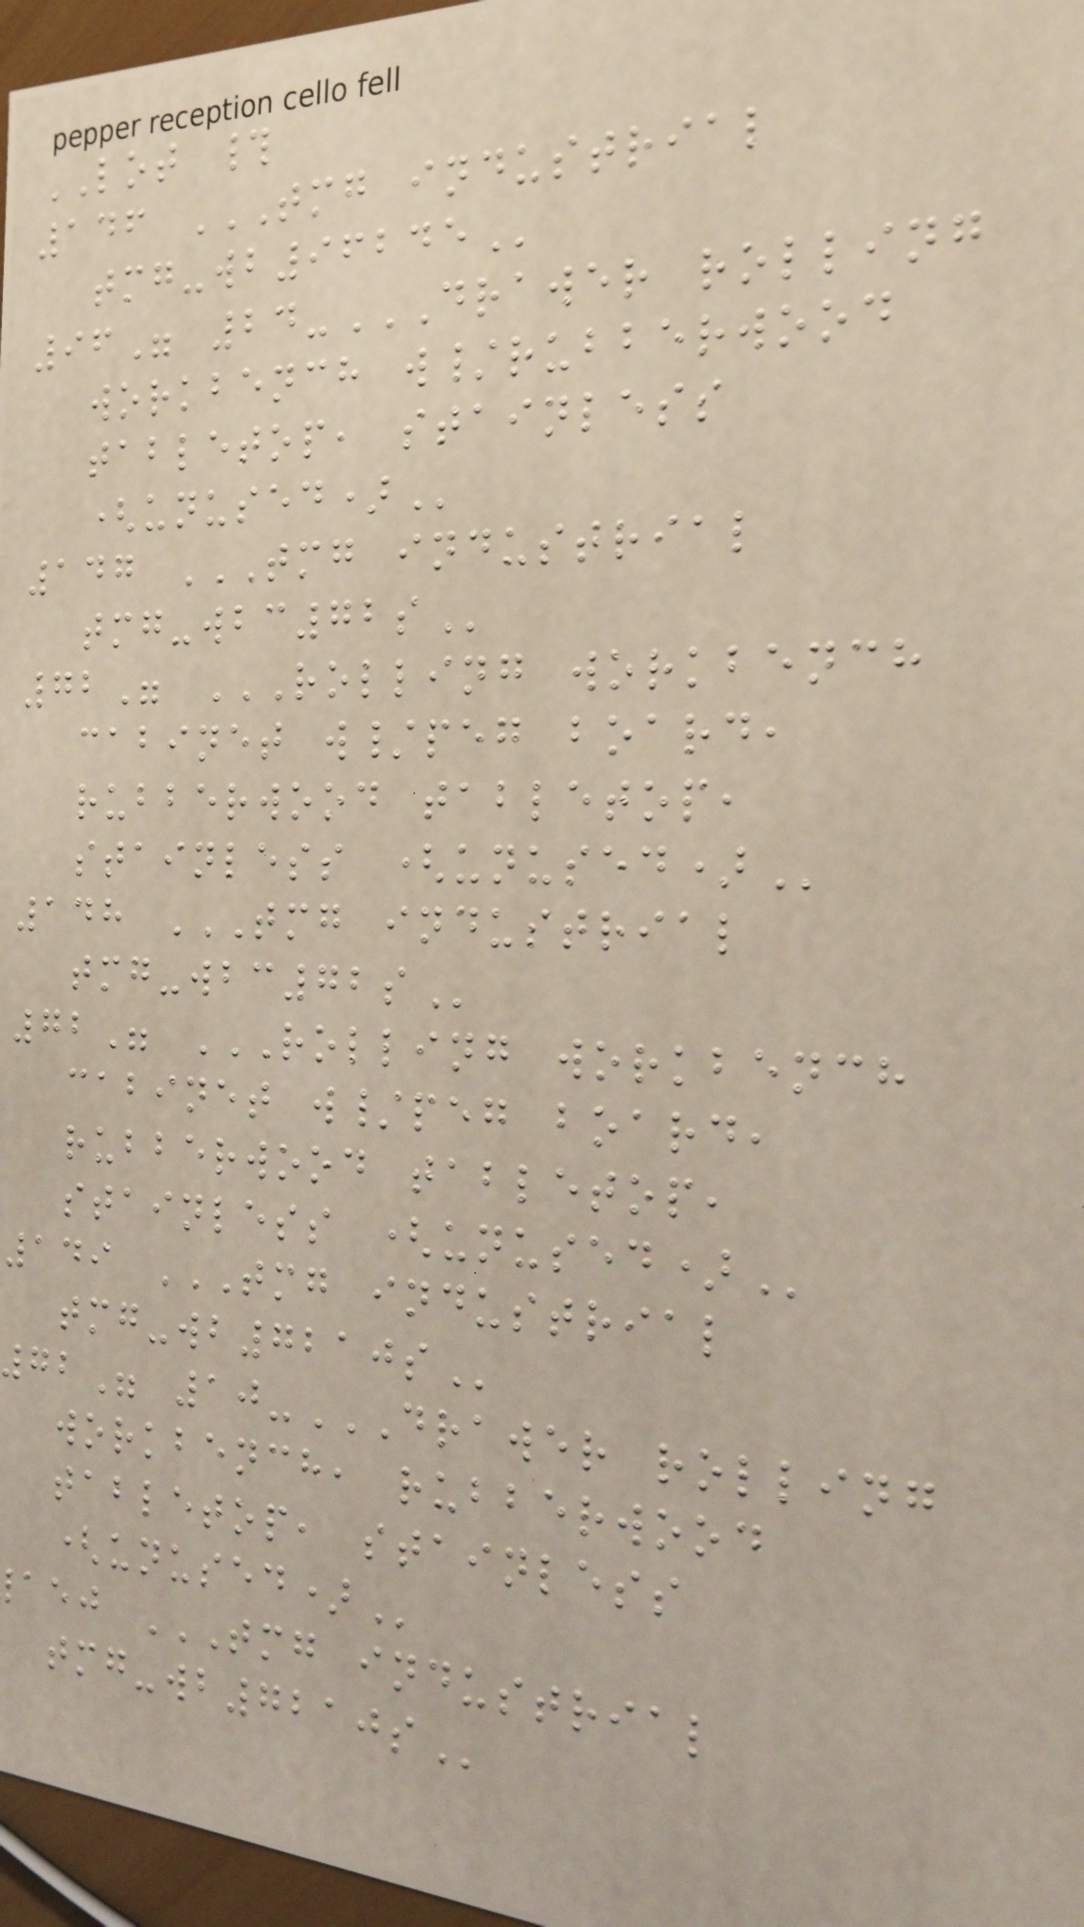LOT #
146 TMG INDUSTRIAL
96" 24-DRAWER ROLLING
workbench w/rubberwood
tabletop, stainless
147 TMG INDUSTRIAL
72" ROLLING WORKBENCH
cabinet w/peg board,
rubberwood tabletop,
stainless
148 TMG INDUSTRIAL
72" ROLLING WORKBENCH
cabinet w/peg board,
rubberwood tabletop,
stainless
149 TMG INDUSTRIAL
72" 10-DRAWER ROLLING
workbench, rubberwood
tabletop, stainless
